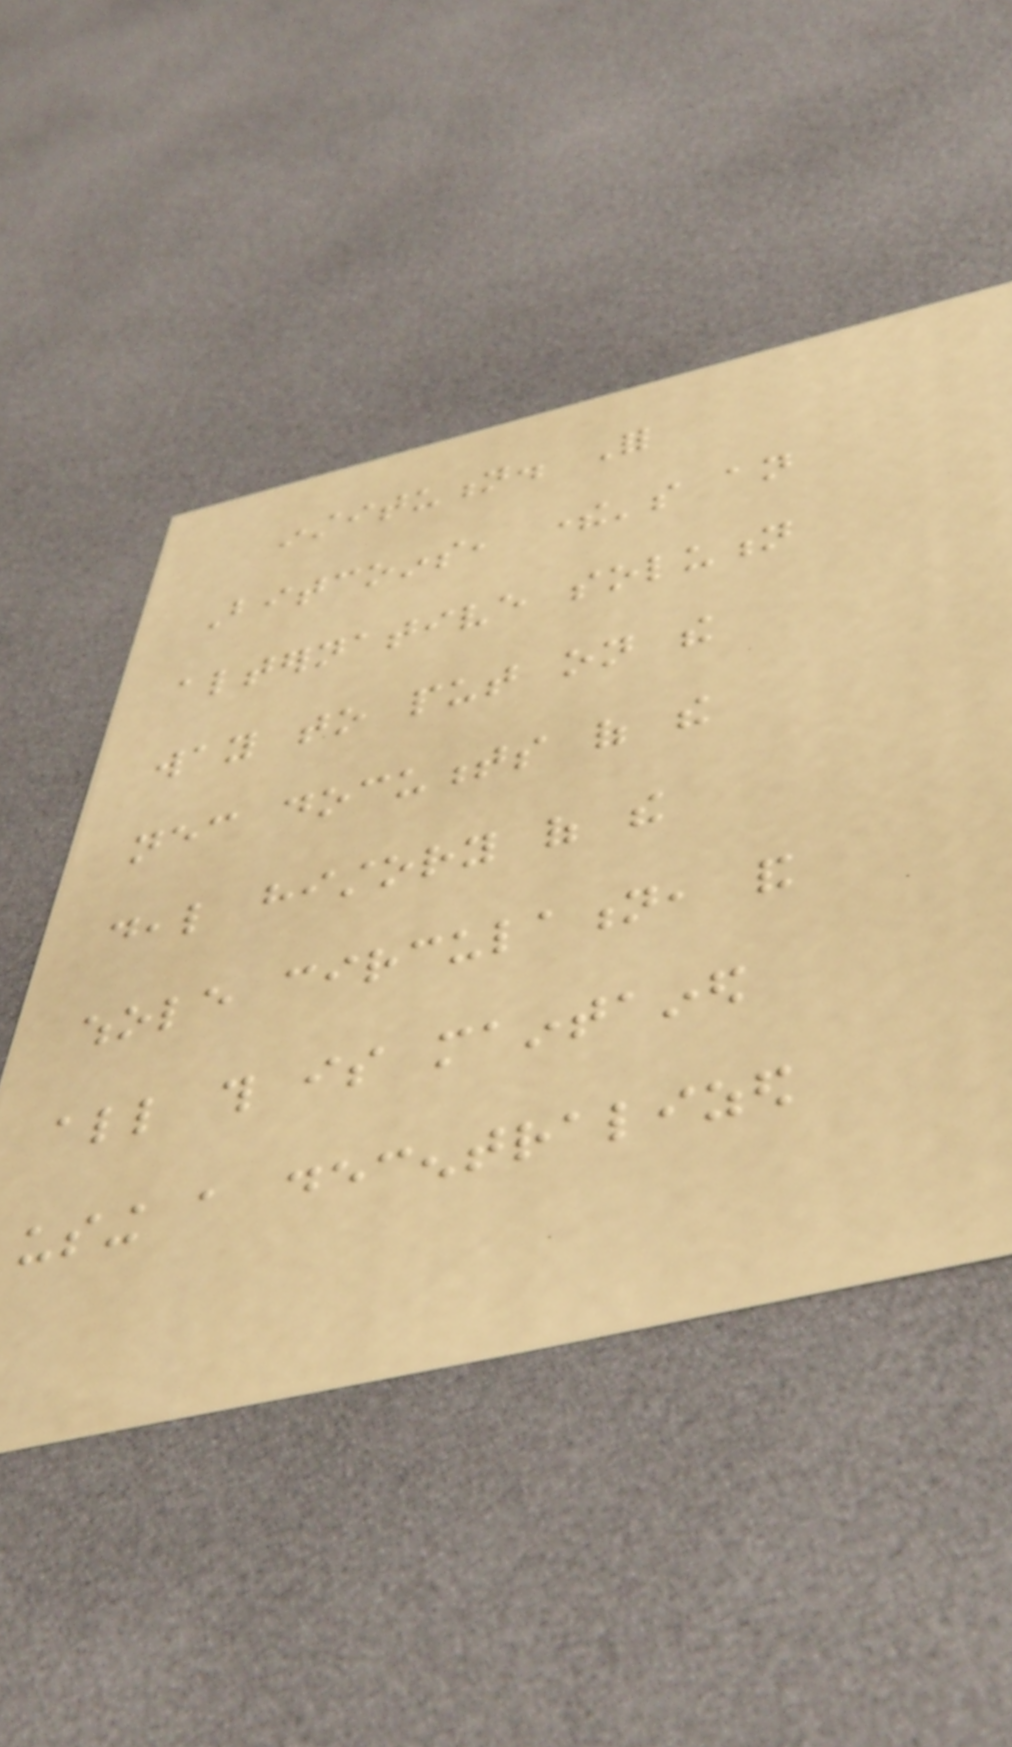institution. For
Bitcoins, there's an
alternative solution
way to put on the
necessary documents of the
deal history of the
whole circulation, and
all this is maintained
using a decentralized
